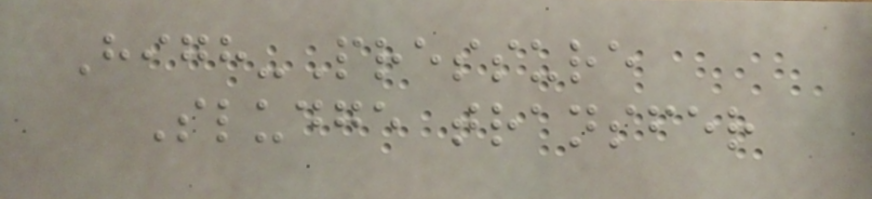High-Pressure
Sludge transfer
